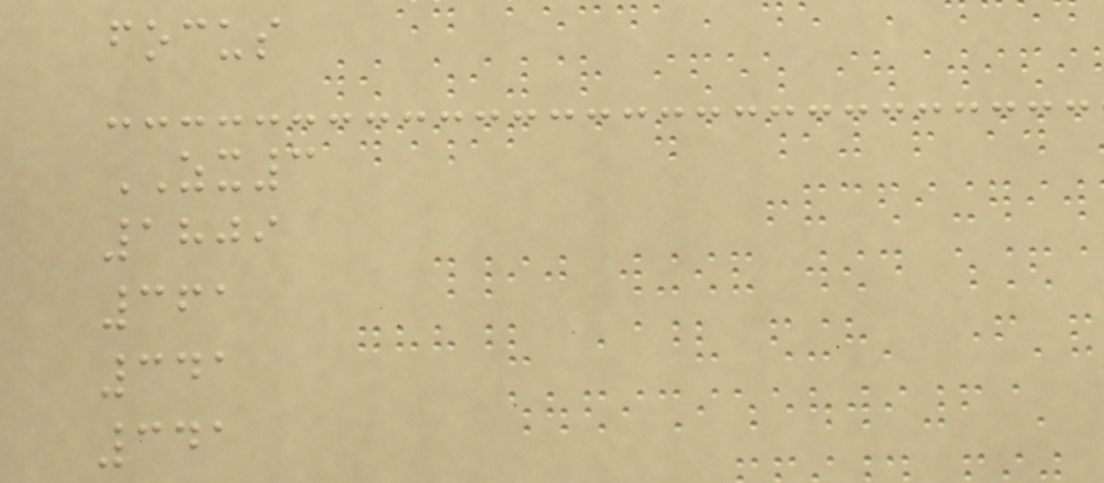focus
ZX3
1809
361
341
341
